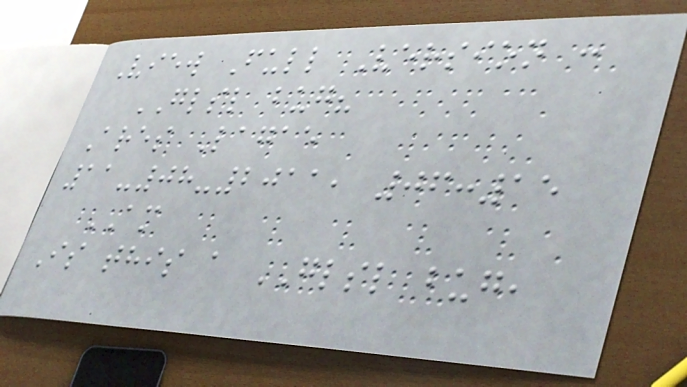View Full Version :
GLSL bug?
Ares Lagae
11-08-2011, 06:15
AM
Is this a GLSL bug,
